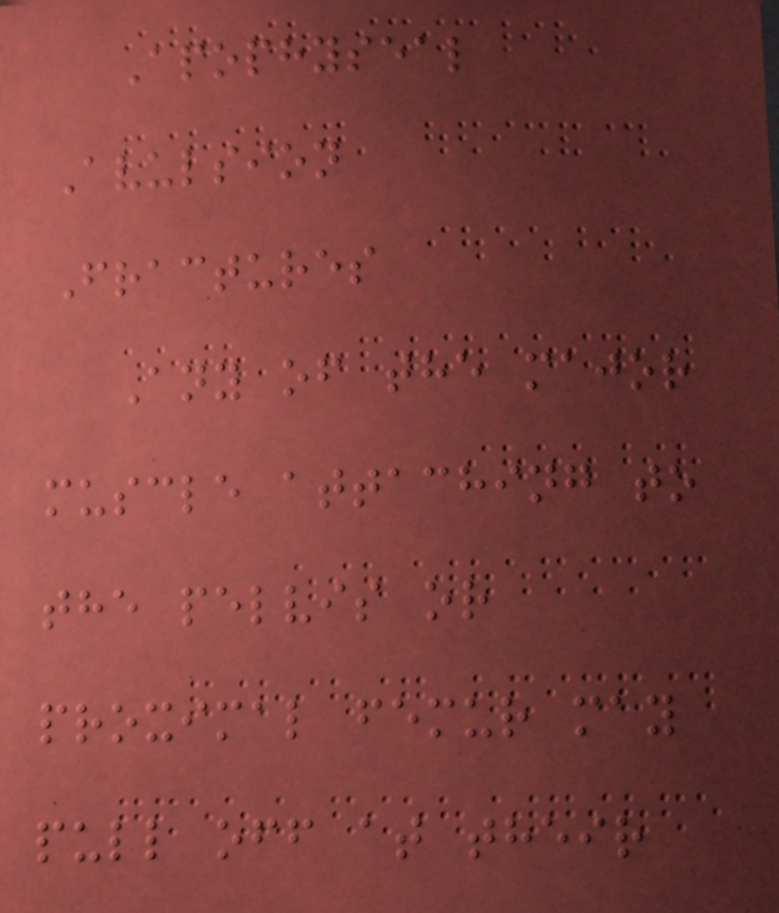Apophyseal
Avulsion
Fractures
Any of the major
muscle attaching to
the pelvis or
proximal femur may
pull off at their
